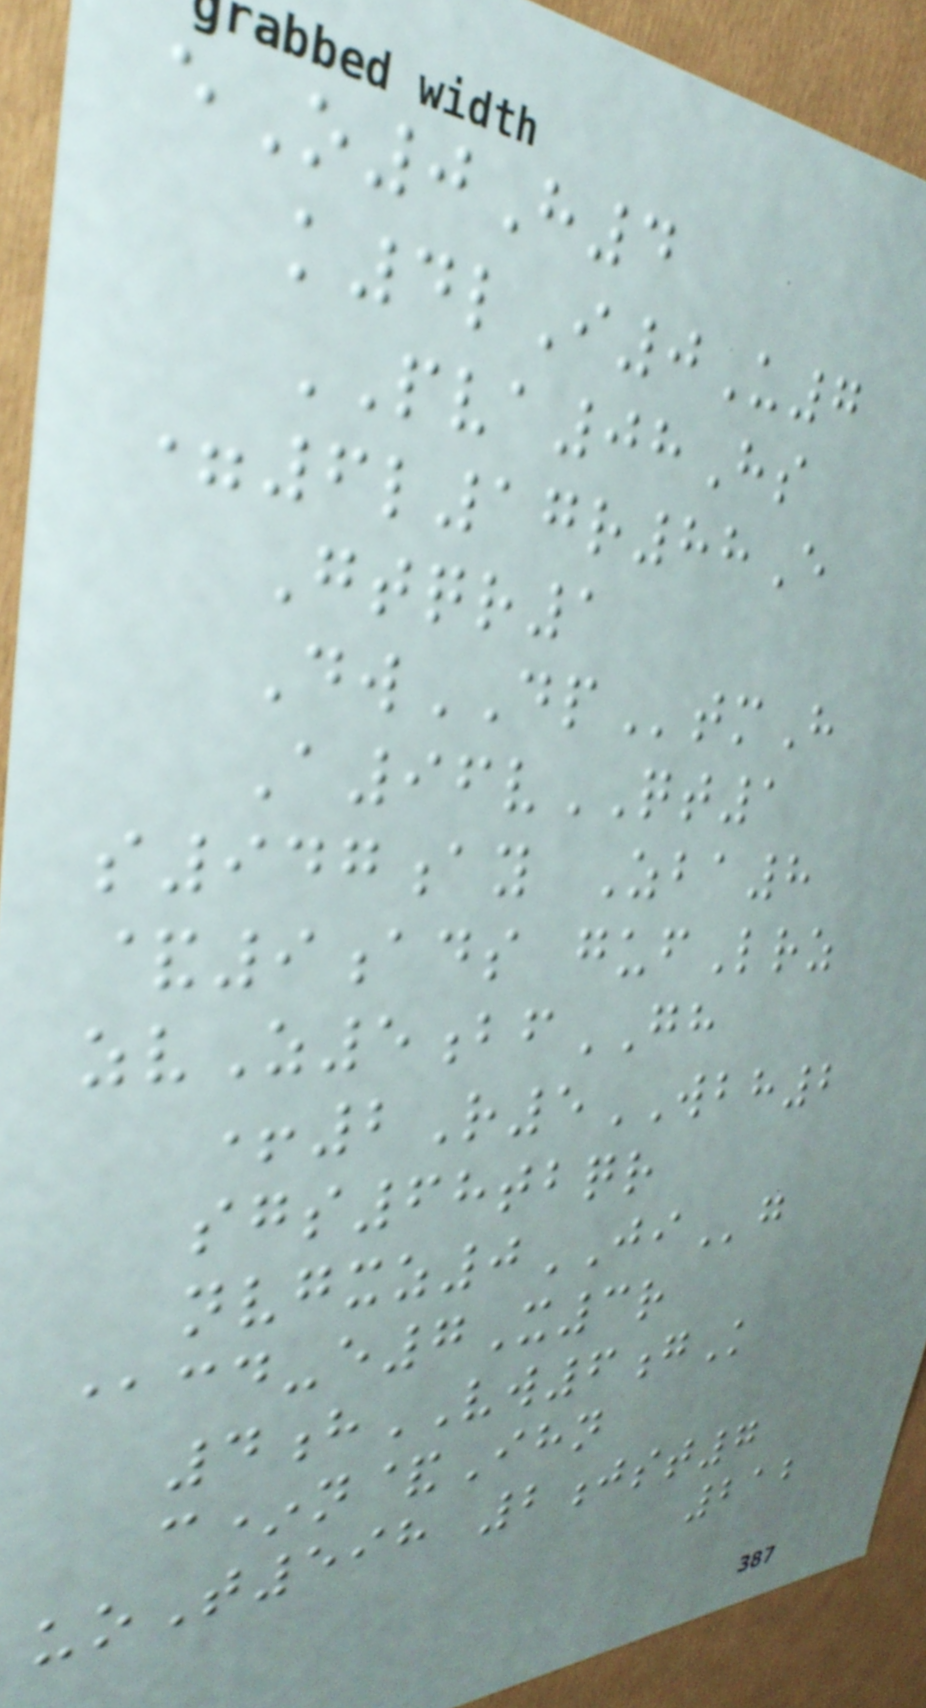eO0H4
k4lI0U7
PVA08Hs
=6l17r88E
Gtqr1
DwDPtmH
A96vQT1
s947ay Zba8
&9ads gufLrz
zvZ5bfGH
+2R5WBH2
sgs68tbqr
nvgxz0JIg
@cd-e7X3r
4hVW6gK
c*n&Ihn
uoT598 2jst7
212
